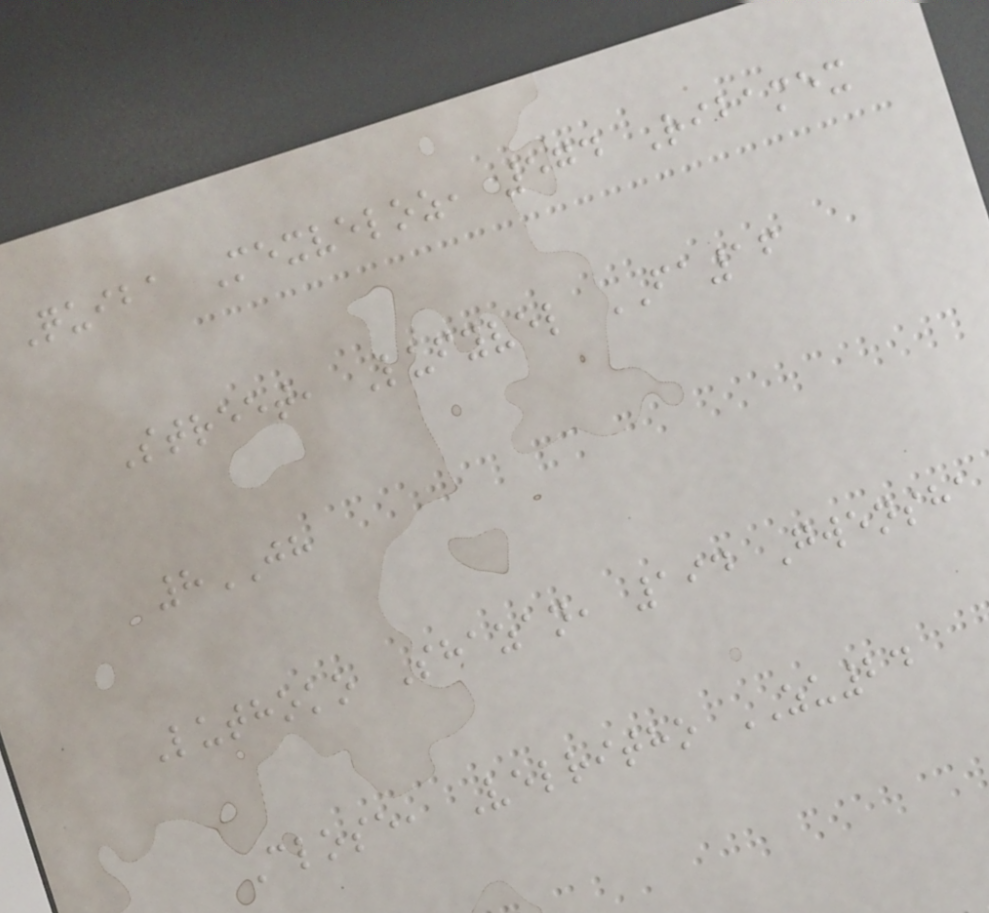Quiba Mexveloz, 574 Ribamex
Street, Lufyvel FA16
8JH
Luthoko Shazan, 194 Gwensha
Close, Velritho ZU24
